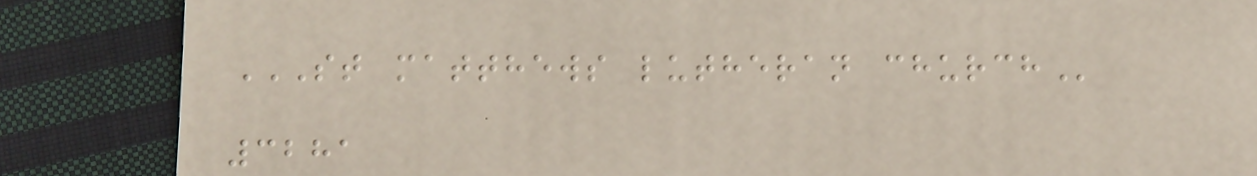ST MATTHEWS LUTHERAN CHURCH
3281
